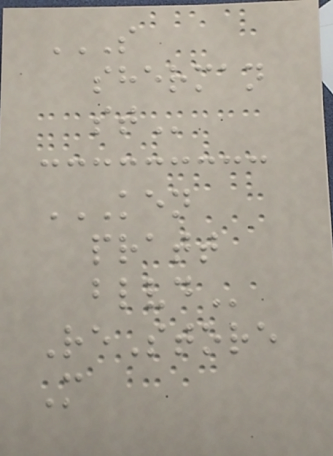S
SHERMAN
ST
KEN
PRATT
BLVD
ReStore
M
